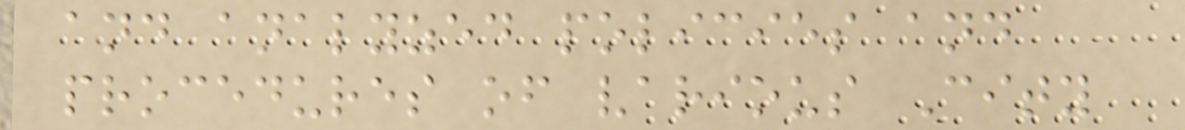and analyzed policies and
procedures of various City
